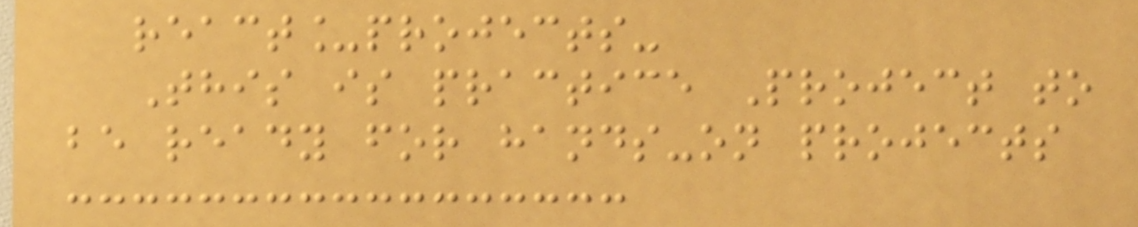react_projects-
This is practice Project to
be ready for hands-on projects
